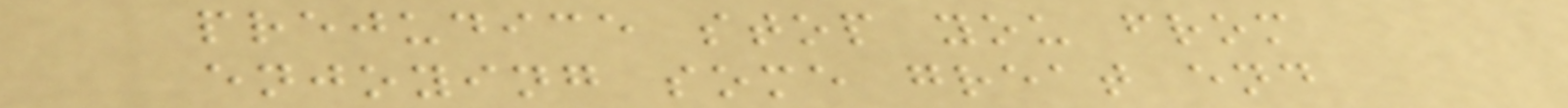prejudice stop you from
enjoying some great end
